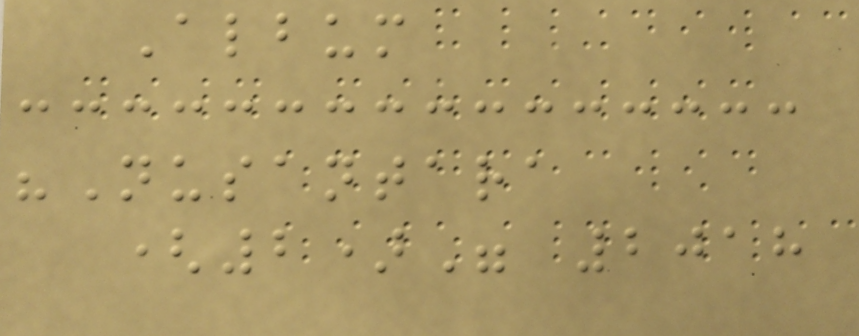Album
"Nusantara
(2)" 2018
